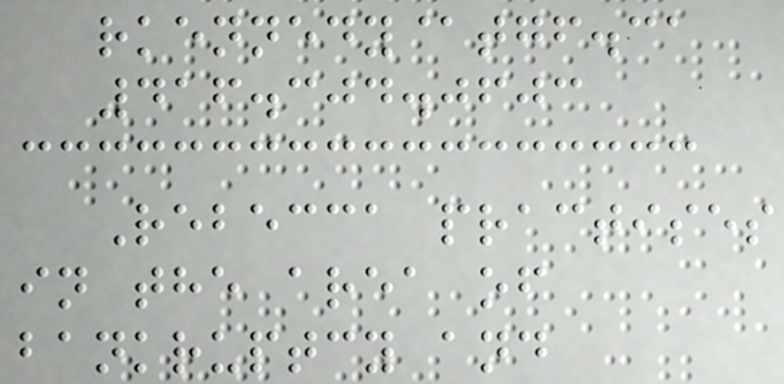rkennedy@tgf.ca
416.304.0603
Rebecca practises
in the area of
bankruptcy and
